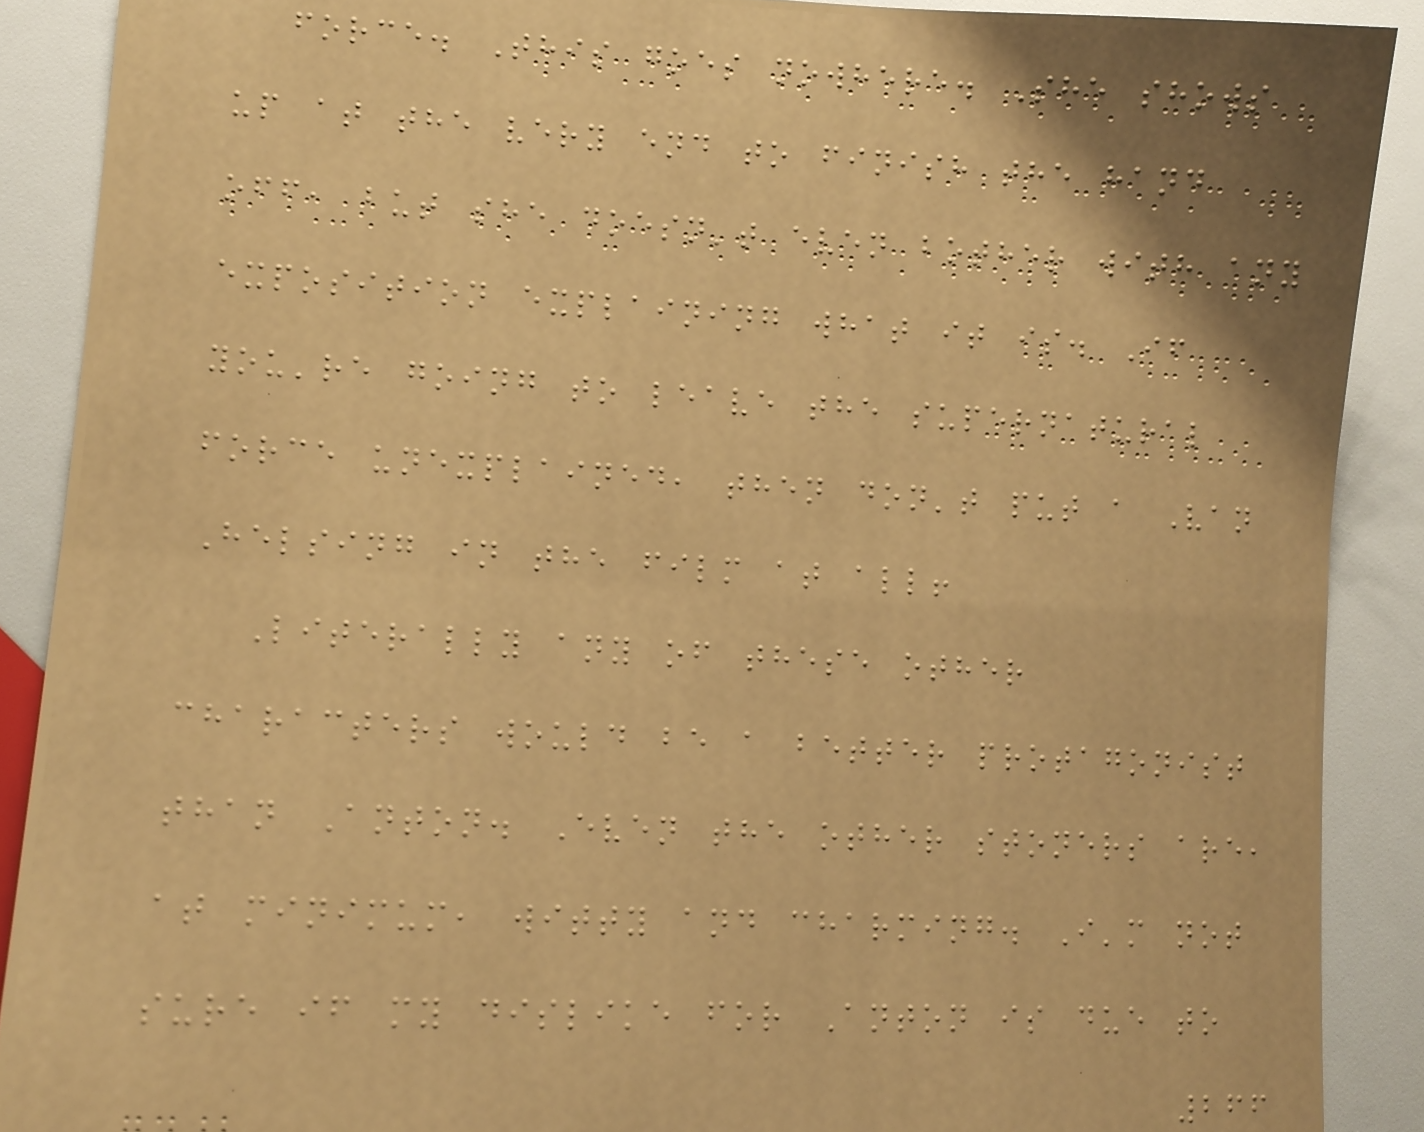force. This goes nowhere. She shows
up at the very end to finish the hand
off, but she doesn't even bother with any
exposition explaining what it is. If
you're going to leave the supernatural
force unexplained, then don't put a Van
Helsing in the film at all!
Literally any of these other
characters would be a better protagonist
than Anton. Even the other stoners are,
at minimum, witty and charming. I'm not
sure if my dislike for Anton is due to
266
